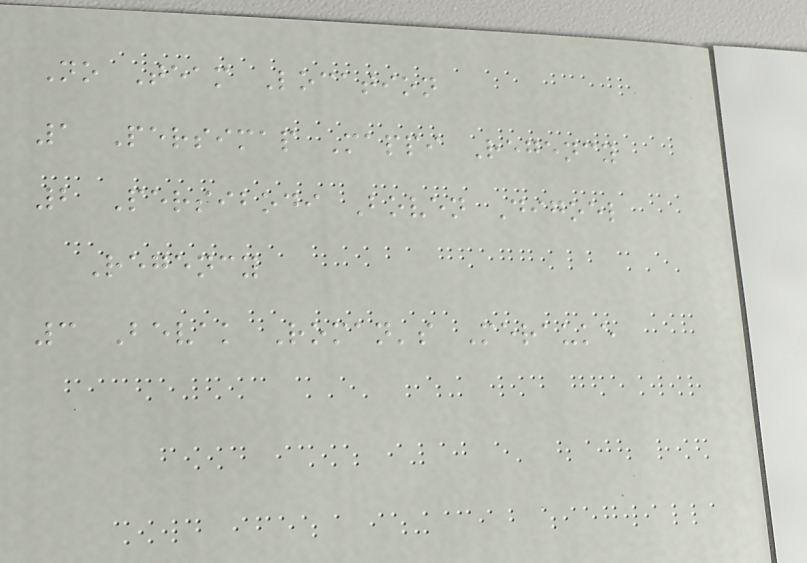No Team Location
1 Persimap Mappi Regency
2 Persibodi Boven Digoel
Regency
3 Bevak Roman's Merauke
